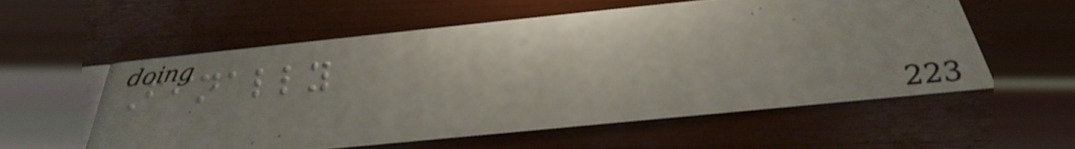Finally
